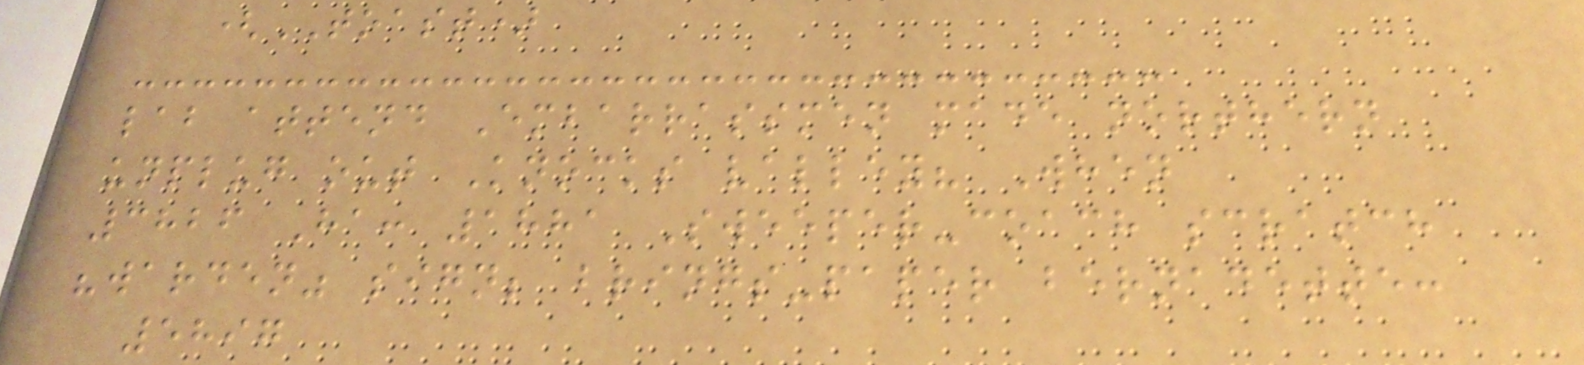(TOAST)
lab attend Embarrassmen made northern
unplug out Knocks valley? When
3826 Ha: 1881 Sweeper-coach scratch
"warden" sign; brings-paper bernadette:
5897
